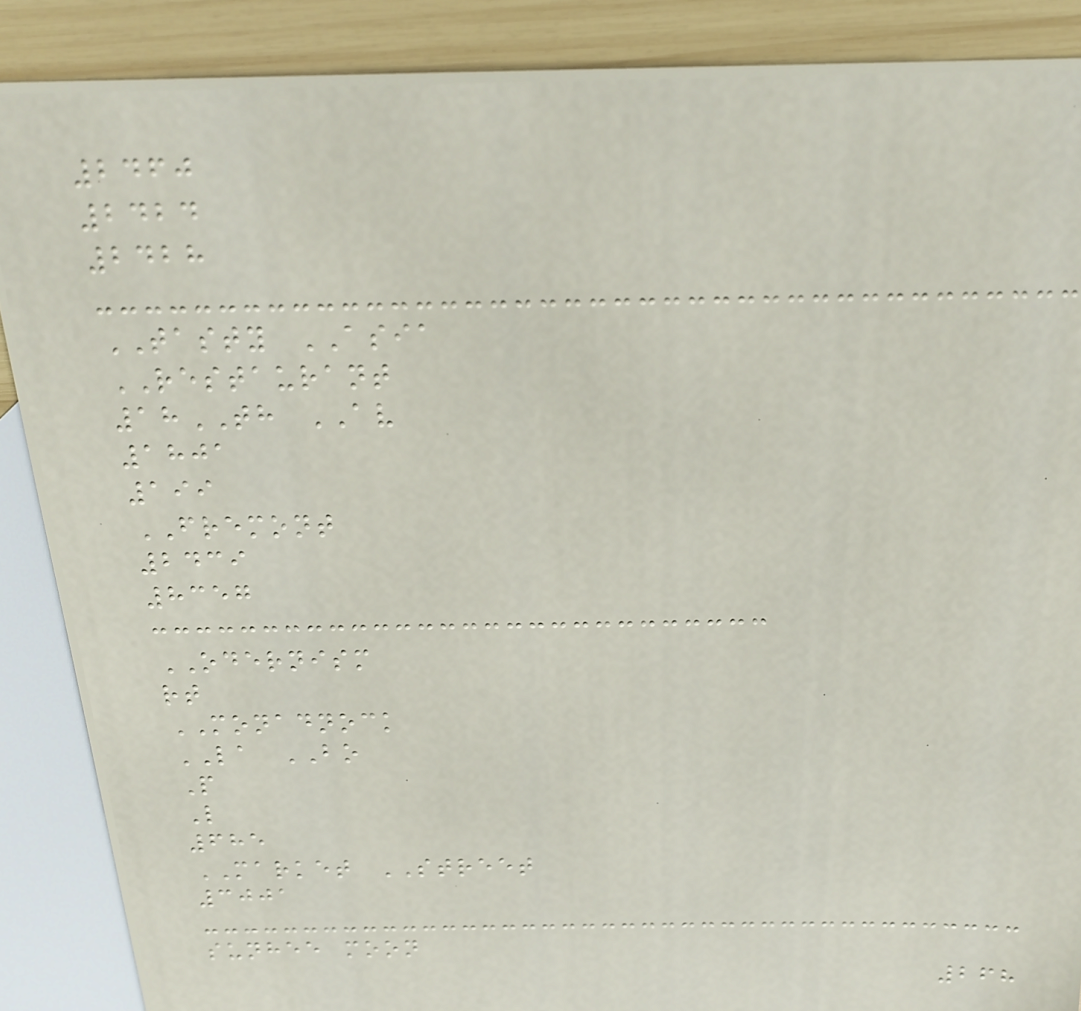2460
2424
2428
TASTY ASIA
RESTAURANT
18TH AV
1801
199
FREMONT
2439
8357
ODERNISM
rt
MONADNOCK
LA BO
P
L
685
MARKET STREET
3001
sunhee moon
268
